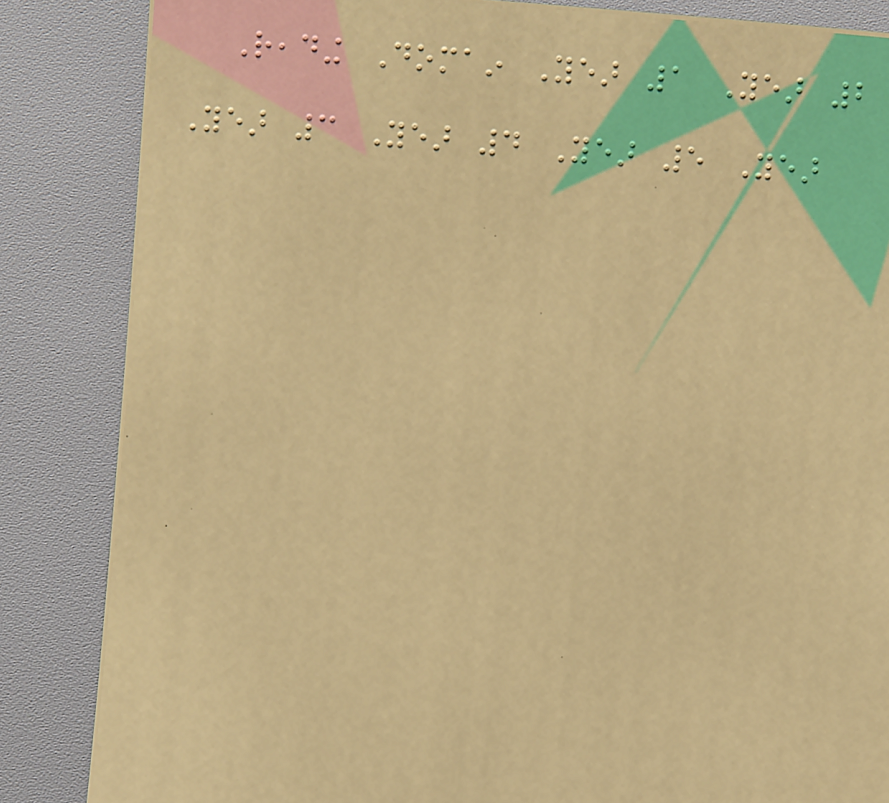Reading Domain Year 1 Year 2
Year 3 Year 4 Year 5 Year
